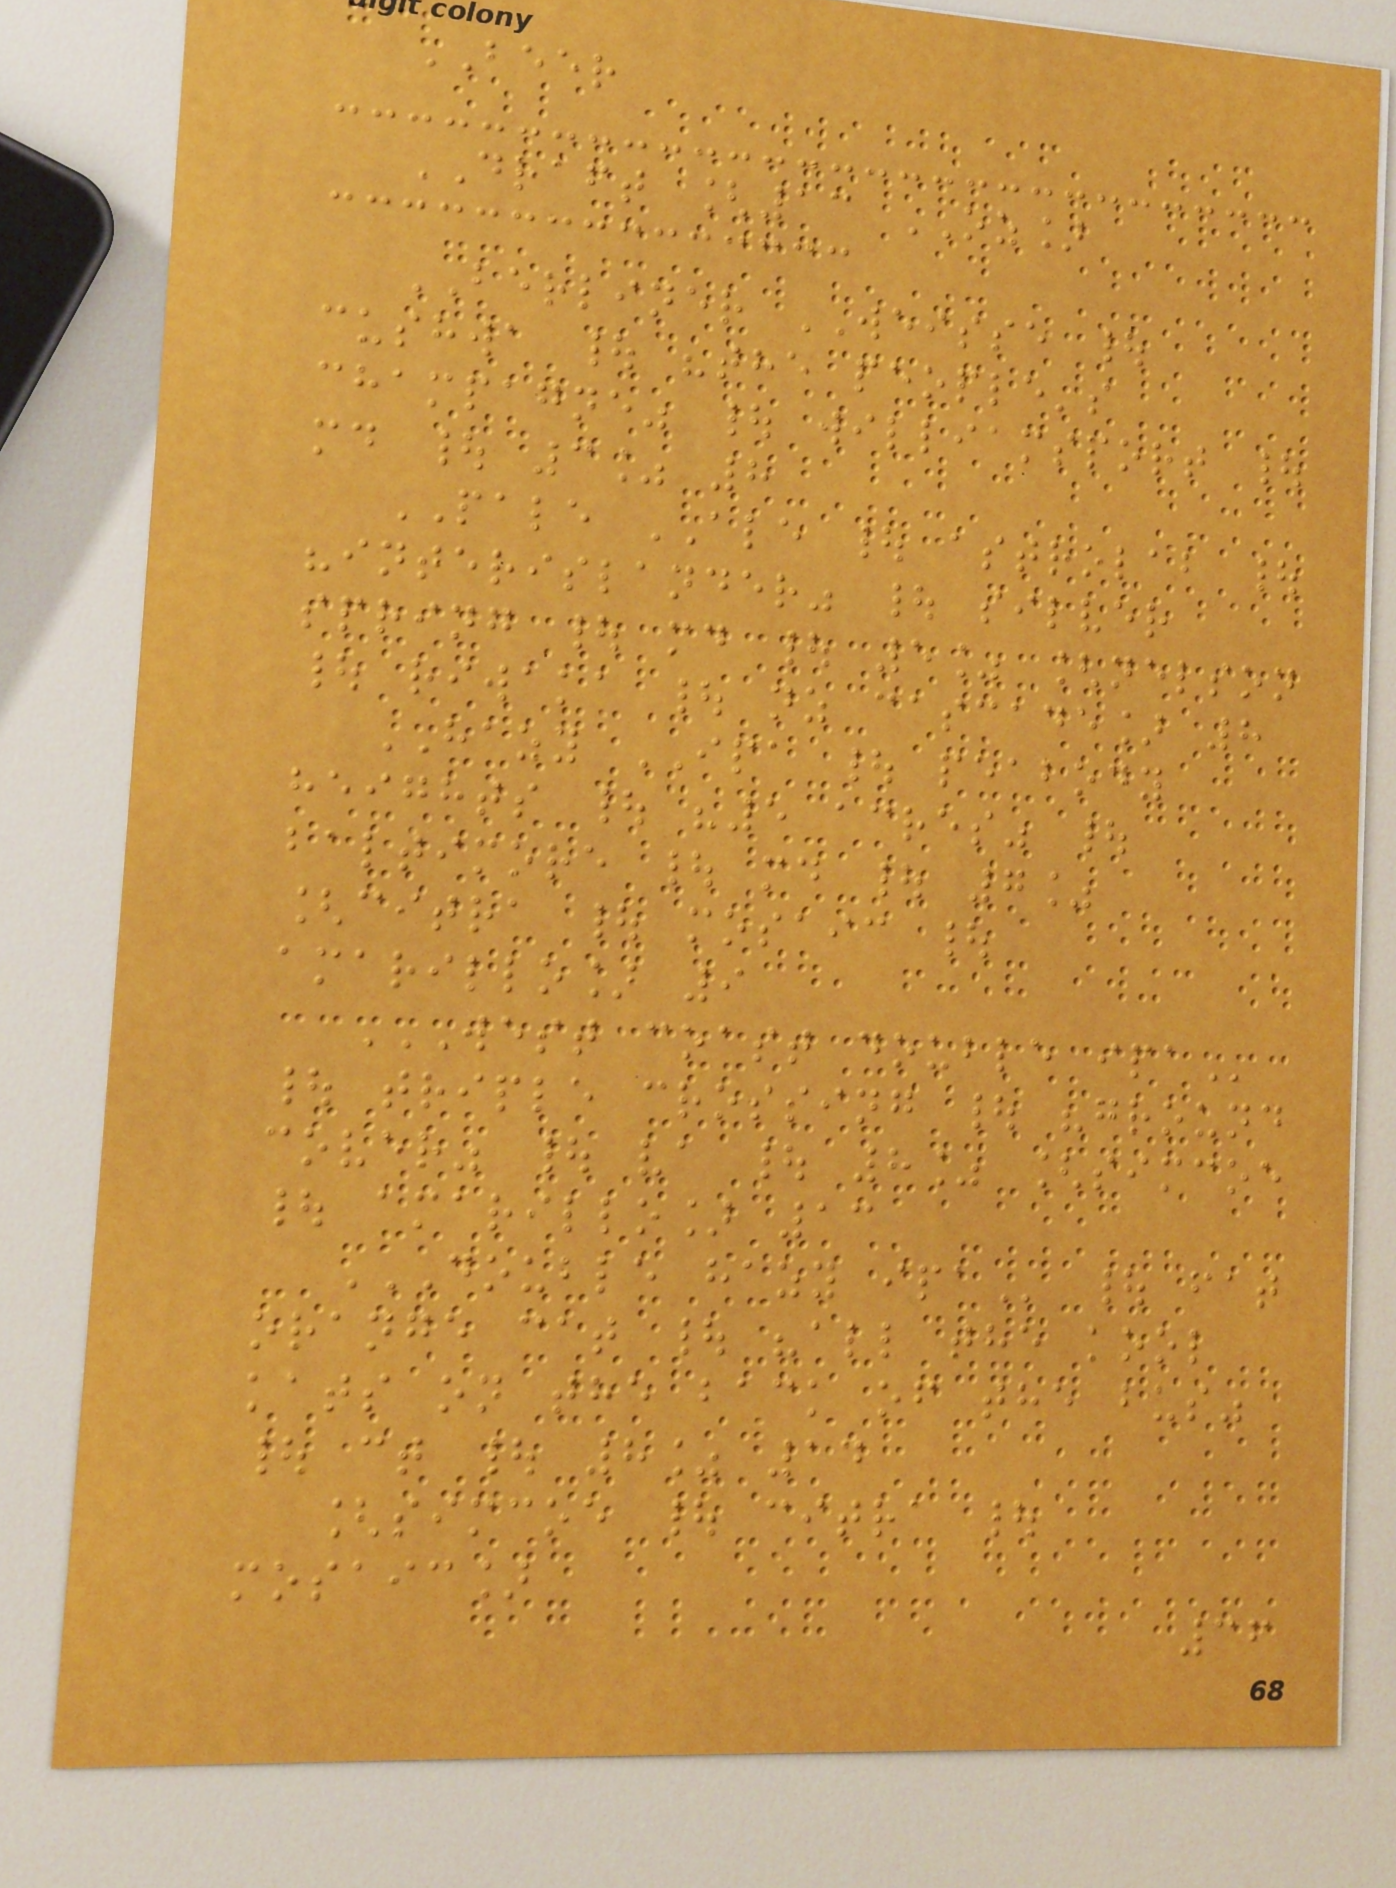BEER
DRAFT [13 OZ]
BERLINER WEISSE |
cushwa | "the people's
champagne" | williamsport |
md | 3% 8
PALE ALE | astrolab |
"interislander" | silver
spring | md | 5% [nelson
| riwaka | nz cascade] 8
HAZY IPA | peabody
heights | "5 acres" |
baltimore | md | 7%
[citra | mosaic |
amarillo] 9
WEST COAST DOUBLE IPA
| triple crossing | "ground
cover" | va | 8% [simcoe
| amarillo] 13
DOUBLE HAZY IPA | fat
orange cat | "all the kool
kats on the back of the bus"
| ct | 8% 14
[simcoe | citra |
mosaic]
36
